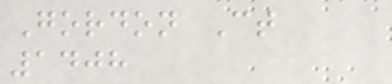Gordon Ct
1408
